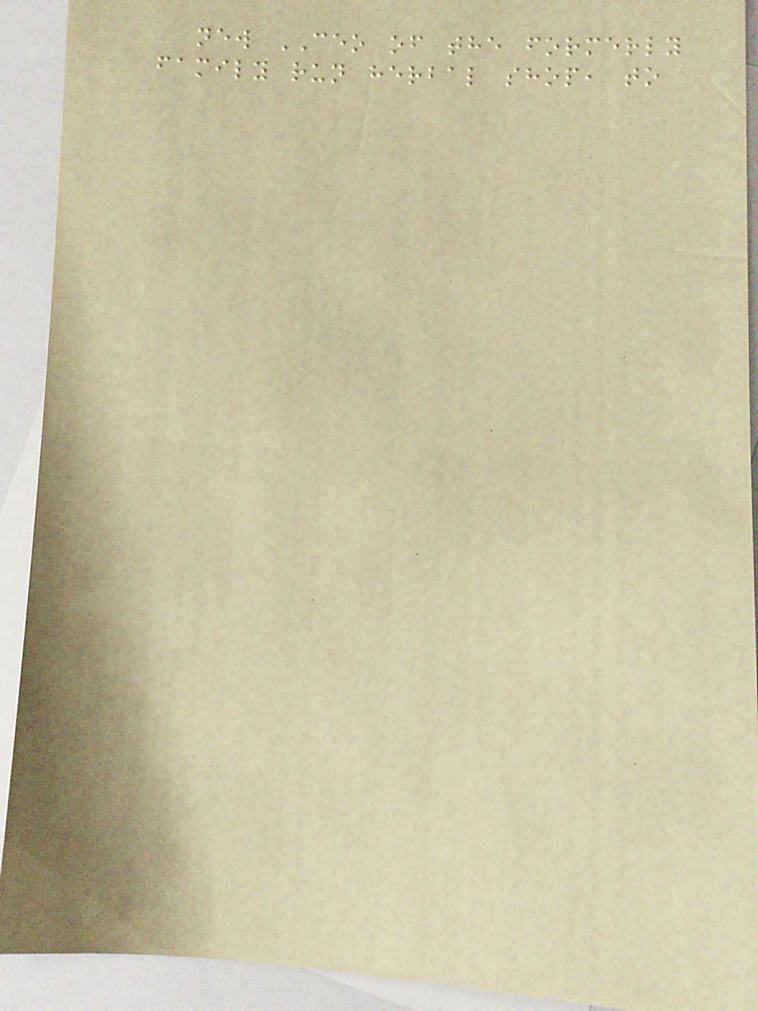new CEO of the formerly
family run herbal shop, to
